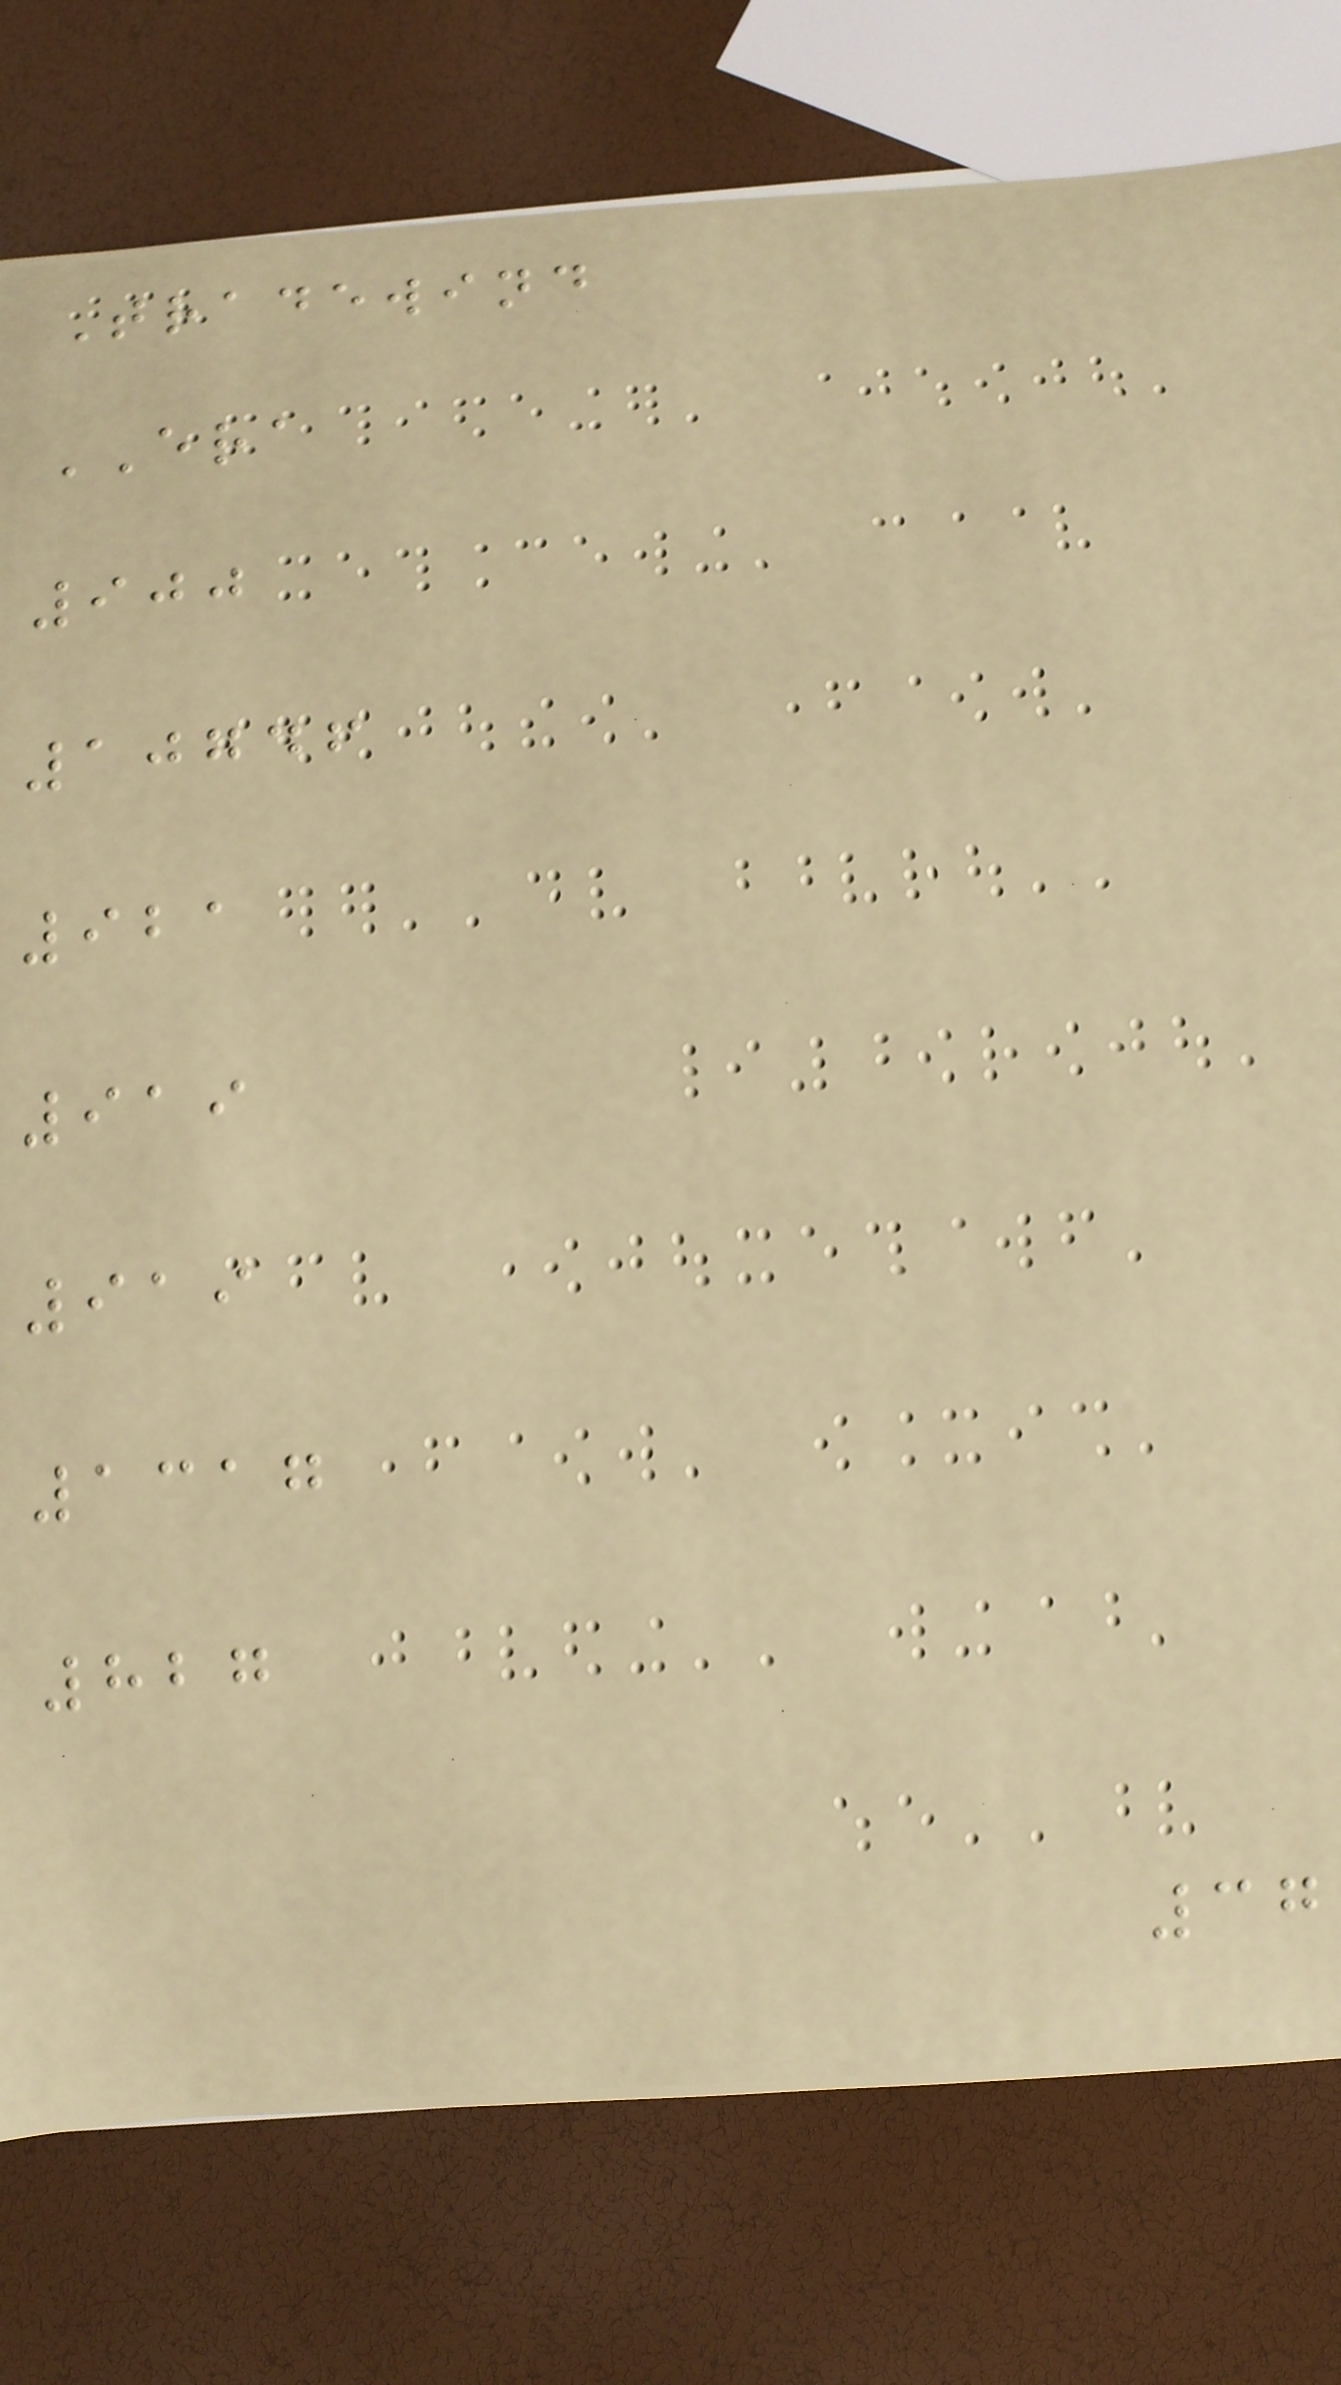Tradewind
ERA
900
10746
921
919
919
1317
827
37
